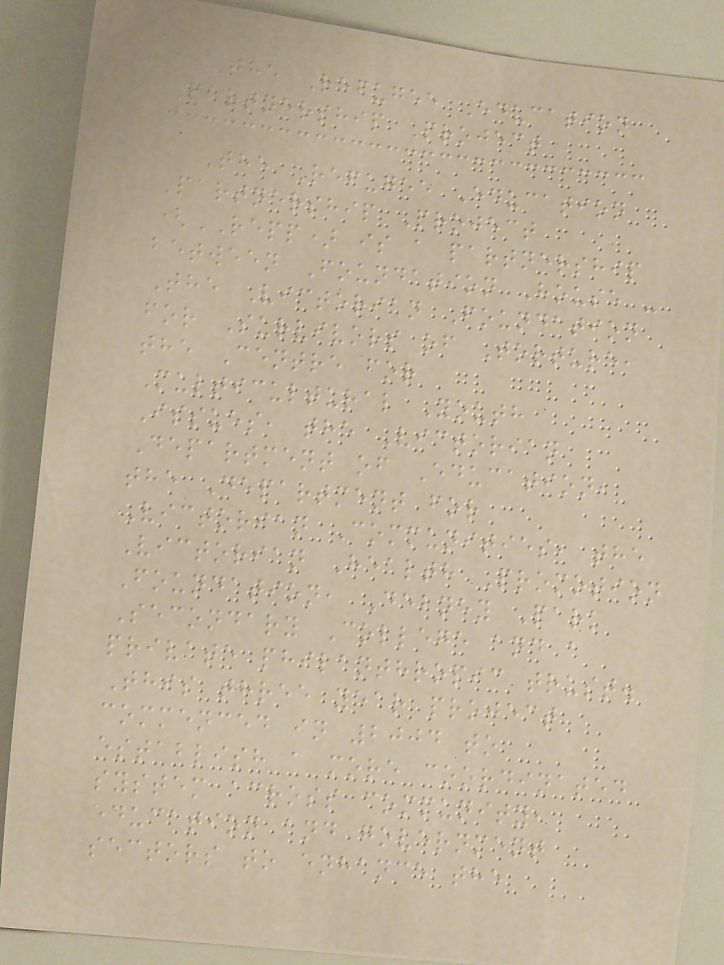The Refugee Education
Partnership Project
The Refugee Education
Partnership Project
(REPP) is a partnership
between Foundation House -
The Victorian Foundation
for Survivors of Torture,
the Centre for
Multicultural Youth
Issues, the Victorian
Department of Education,
the Department for
Victorian Communities, the
Victorian Health Promotion
Foundation, Debney Park
Secondary College and a
private philanthropic trust.
This three year project
commenced in 2004 to
establish a more coordinated
system across community,
education and government
sectors to enhance the
